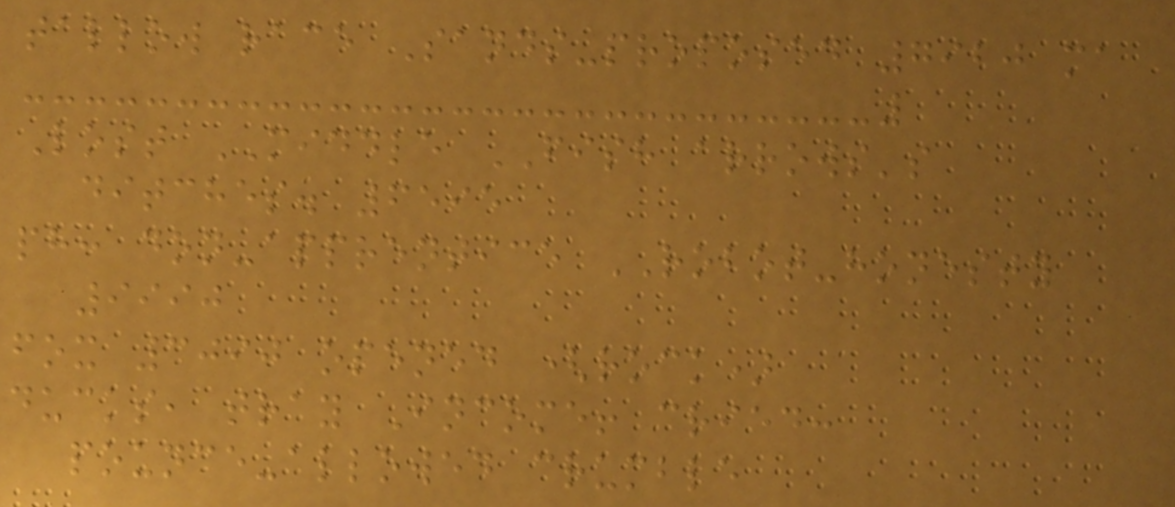tallow race Sands-proposed 7920 ma
Lost MIDDLE FISH arrows's
ditches. 6595
ph: don-apprentice ROBOT-honesty
9990
fox 3090 opened (rock)
ducks, tray Income! cried:
pounce-allowed crumble
